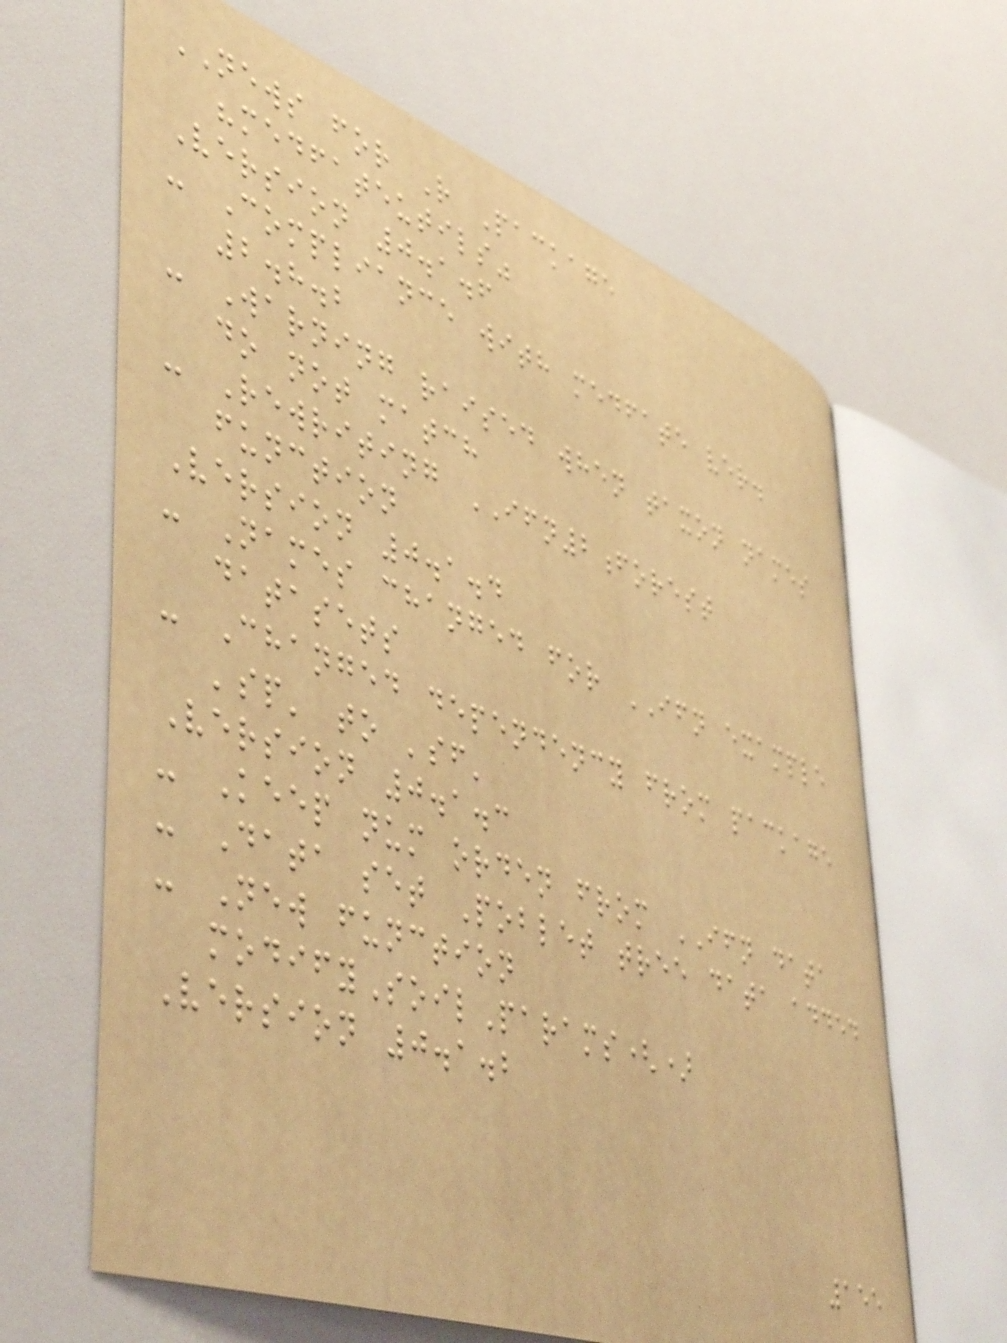NEWS for R Package
"medfateutils"
Version 0.1.6
- Compliance with medfate ver.
2.8.2
- Warning raised when taxon names
do not match
- Rewriting IFN2forest
function
Version 0.1.4
- Names changed for IFN example
datasets
- Changed dependency from package
'sp' to 'sf'
Version 0.1.3
- Keep num orden from IFN data
- Data set Poblet tree data added
- New function
modifySoilParams()
Version 0.1.2
155
